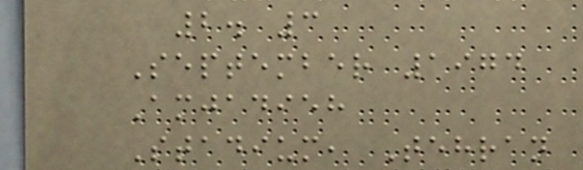2. 3
September 1974
Amjadieh
Stadium, Tehran
